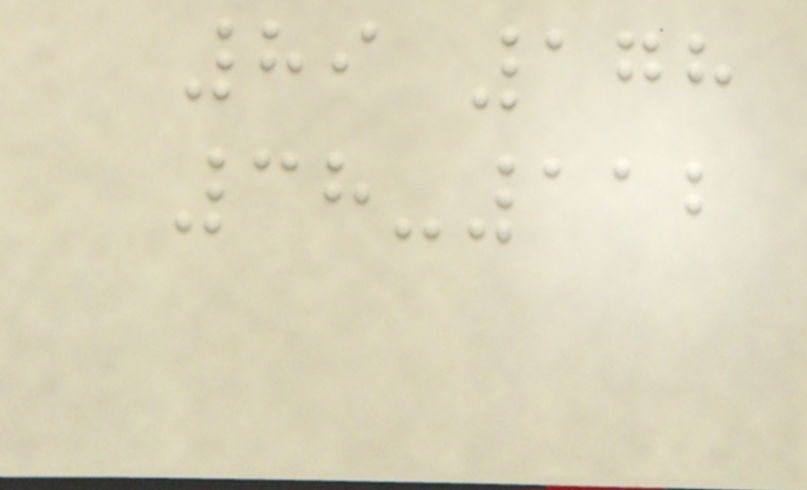89 178
38-112
